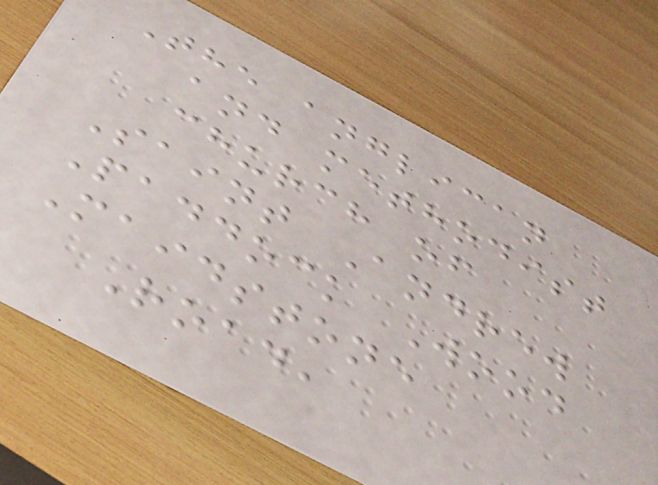The anglican
and methodist
church of
Saint Andrew
Paddock Wood
Maidstone
Road,
